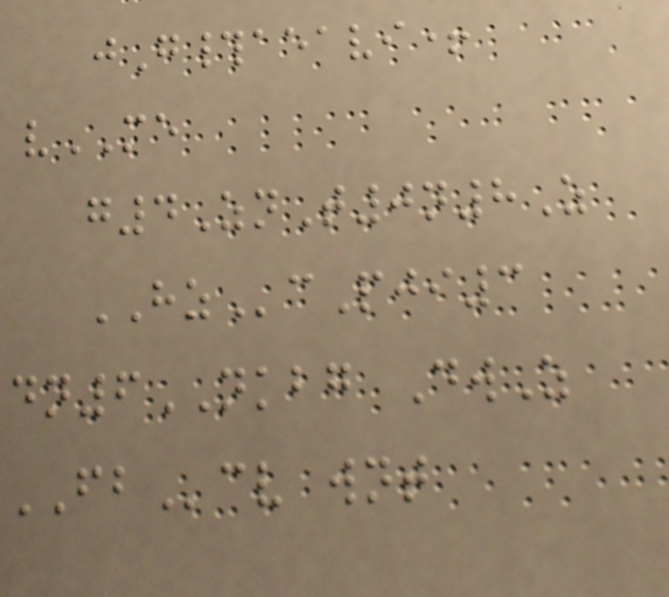jG#aeavi+
vME
g4ZnT0n8Z
HZcPji3
dn6NKBG DwZ
FBcv wnt
